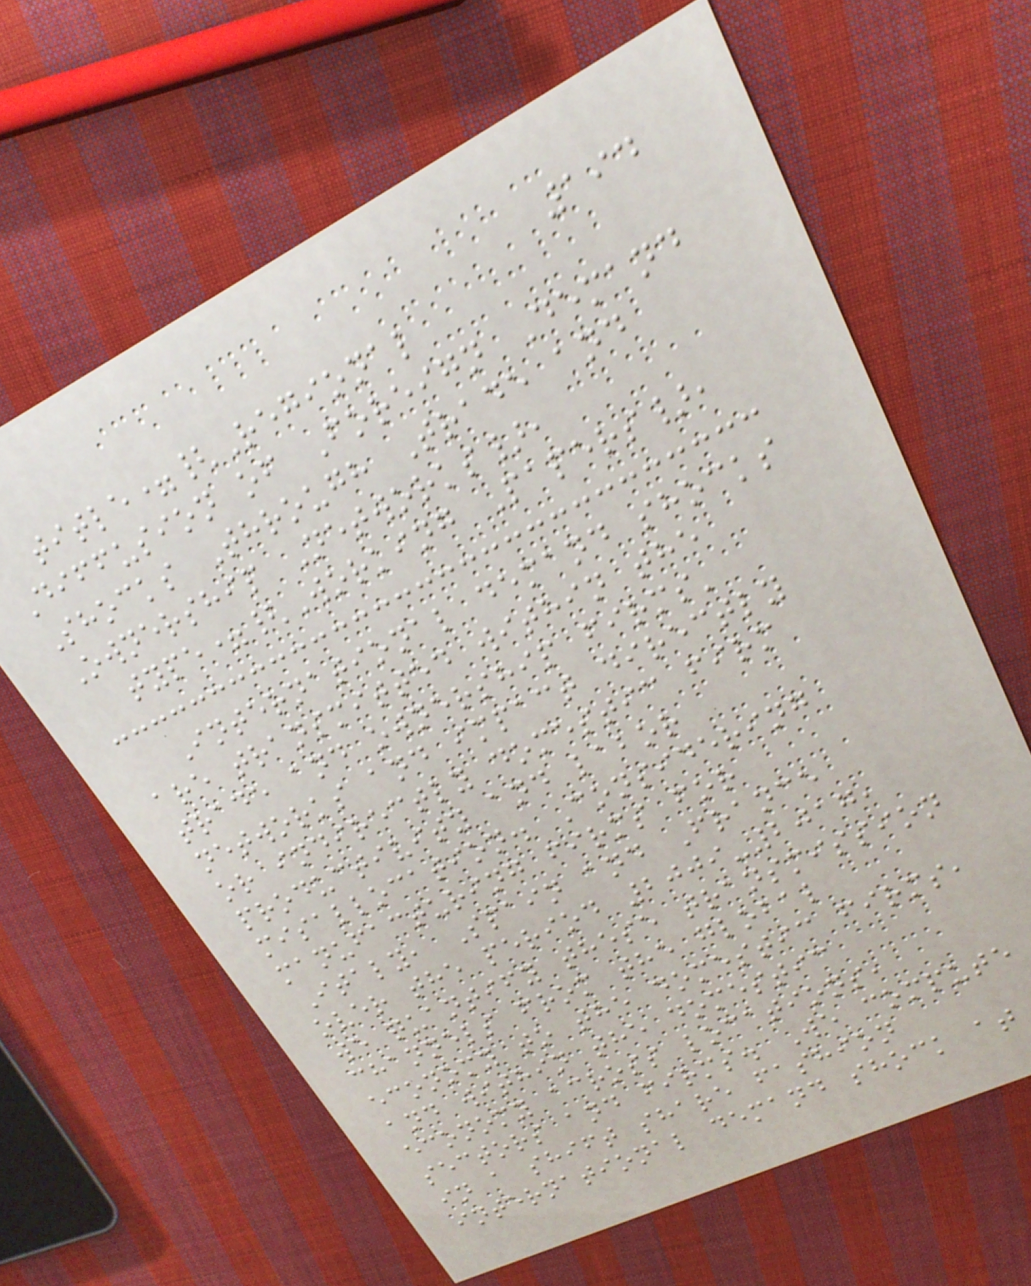194
title={Regional
Diffusion of Foreign Demand
Shocks Through Trade and
Ownership Networks},
type={Working Papers},
International demand shocks
are transmitted within the
trade and ownership firms'
networks and impact directly
or indirectly domestic firm
productivity and labor
misallocation. Considering
manufacturing firms for
Italy, Spain and France
over the period 2009-2017,
we quantify these transmission
channels from the global
economy to the domestic firms,
and within the domestic
economy across locations,
sectors and firms. We compute
in a shift share fashion
international demand shock at
